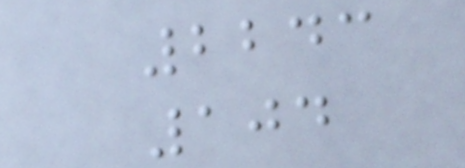2243
104
